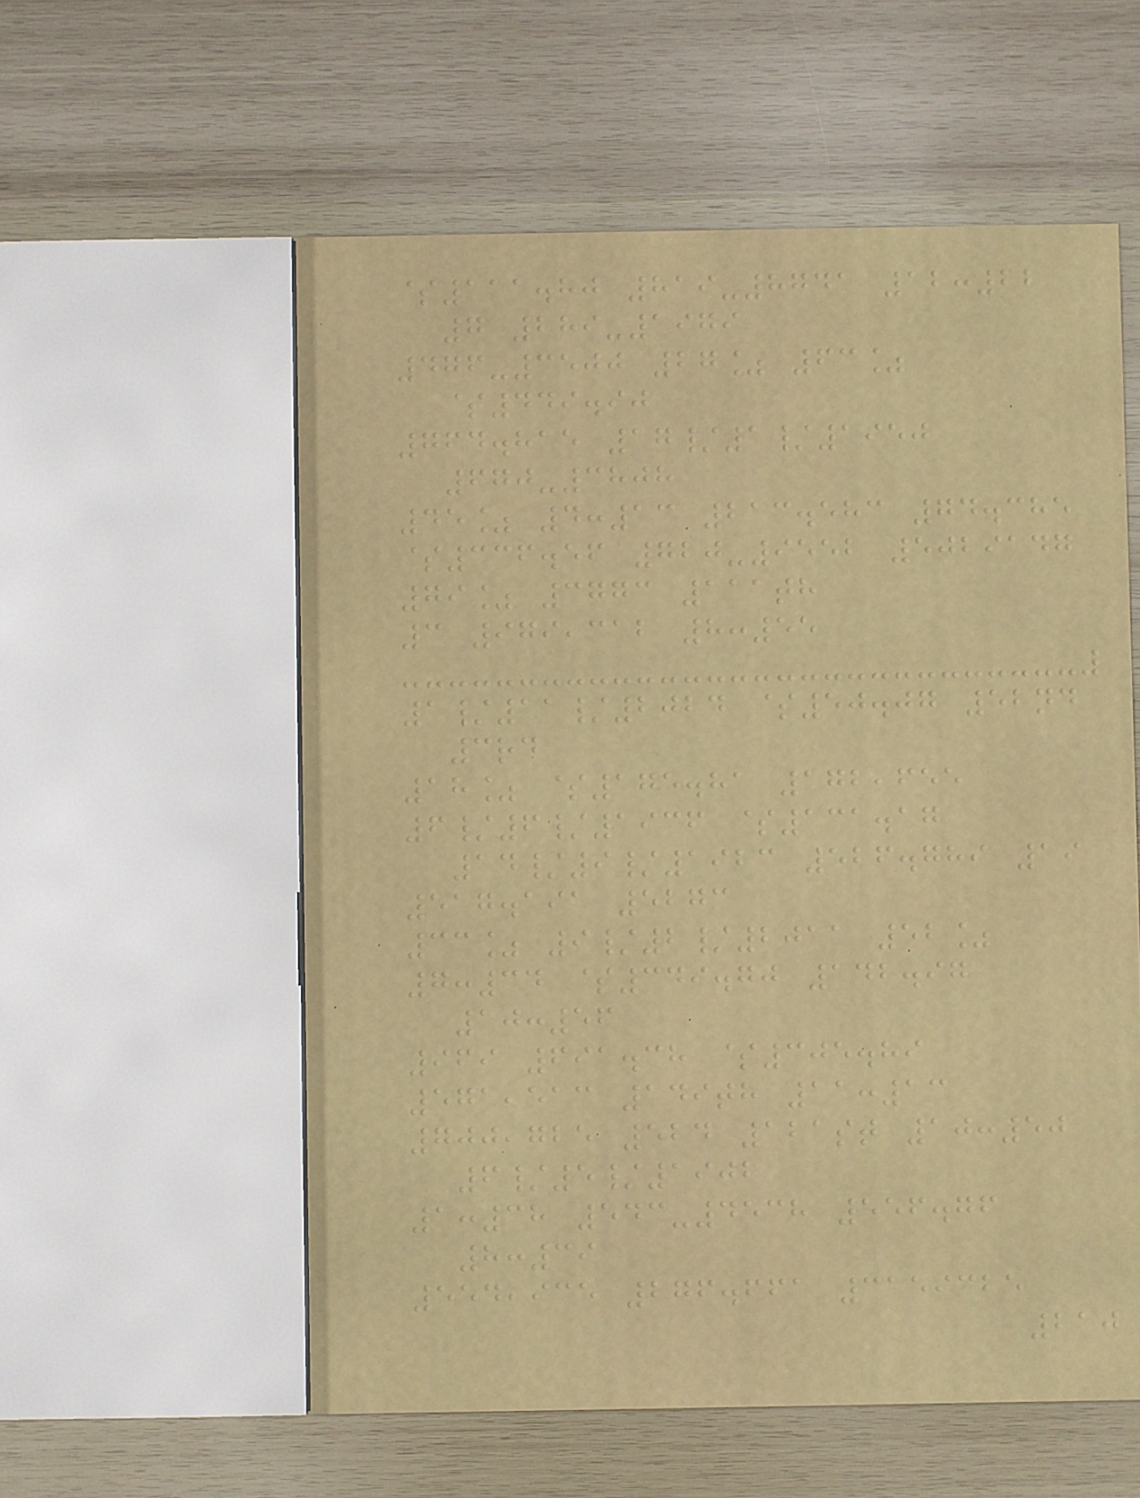$111.80 819-8741 12:22
7 289-1979
476-3500 27% 63%
$449.90
764.815 17/1/1950
670-3808
45% 4:13 213.583 74.385
$336.56 720-9552 5029147
79% 3773 111th
3 979,312 8:55
1/11/2024 $50.07 52nd
3rd
18% $175.81 172,655
6/6/1936 $131.17
14/9/1923 526.789 19
517.191 5273
33% 9/2/2011 52%
7:34 $349.70 142.97
10:56
969 691.38 $305.89
571,513 149th 11:13
700,725 524 121st 10:50
6/5/1902
1:38 543-4538 556.76
8:39
554,935 276.661 3159325
210
